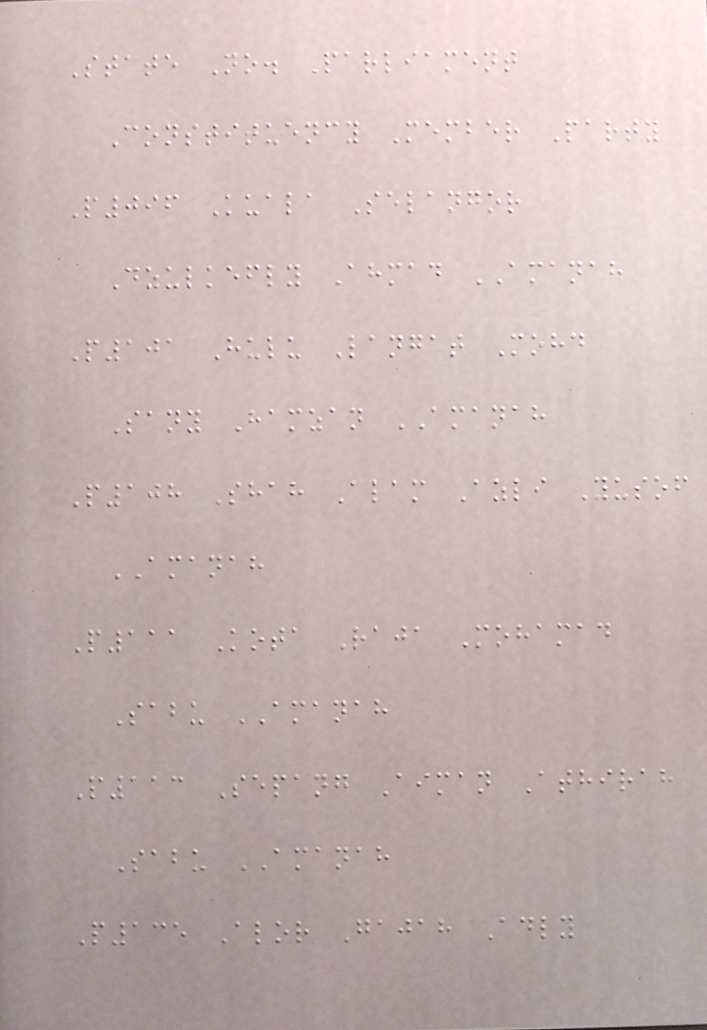State No. Parliament
Constituency Member Party
P096 Kuala Selangor
Dzulkefly Ahmad AMANAH
P101 Hulu Langat Mohd
Sany Hamzan AMANAH
P108 Shah Alam Azli Yusof
AMANAH
P111 Kota Raja Mohamad
Sabu AMANAH
P113 Sepang Aiman Athirah
Sabu AMANAH
P135 Alor Gajah Adly
